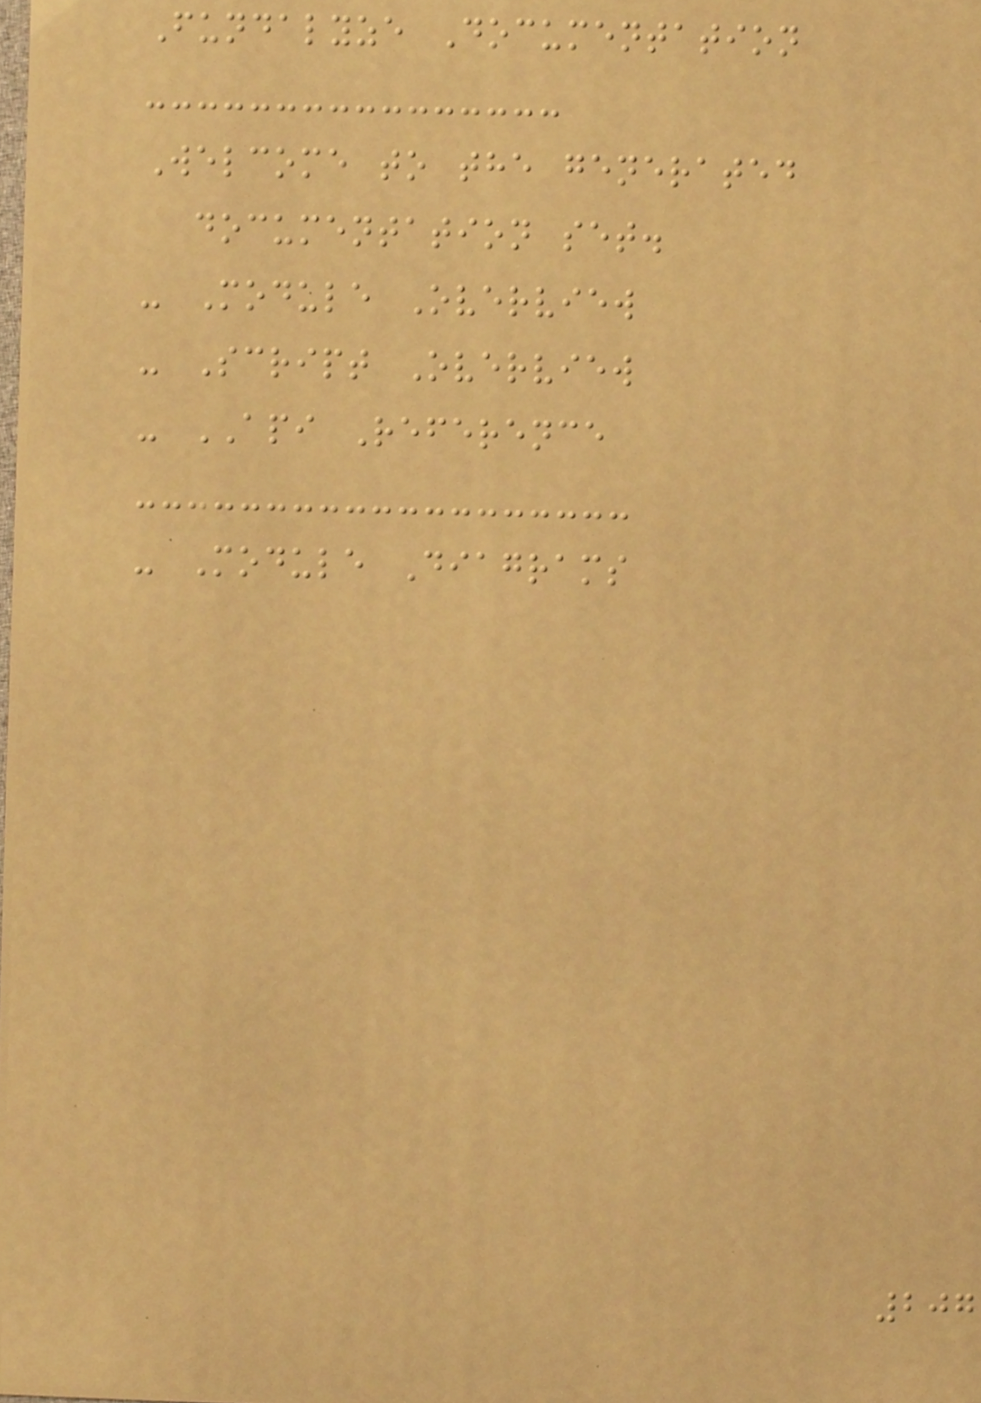Fundalyze Documentation
Welcome to the generated
documentation set.
- Module Overview
- Script Overview
- API Reference
- Module Diagrams
207
